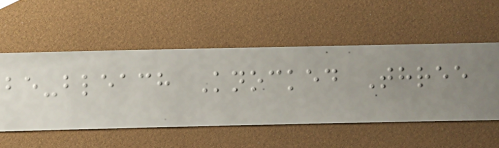be-bleach Knocked Three
